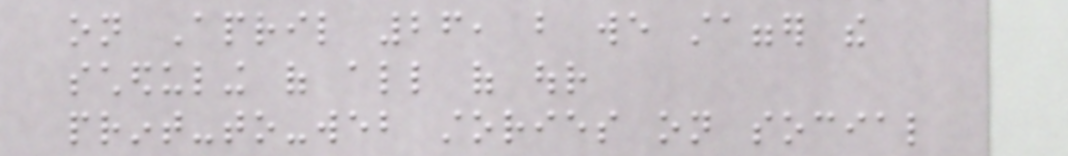on April 26, but we stagger the
scheduling of all of our
print-to-web stories on social
